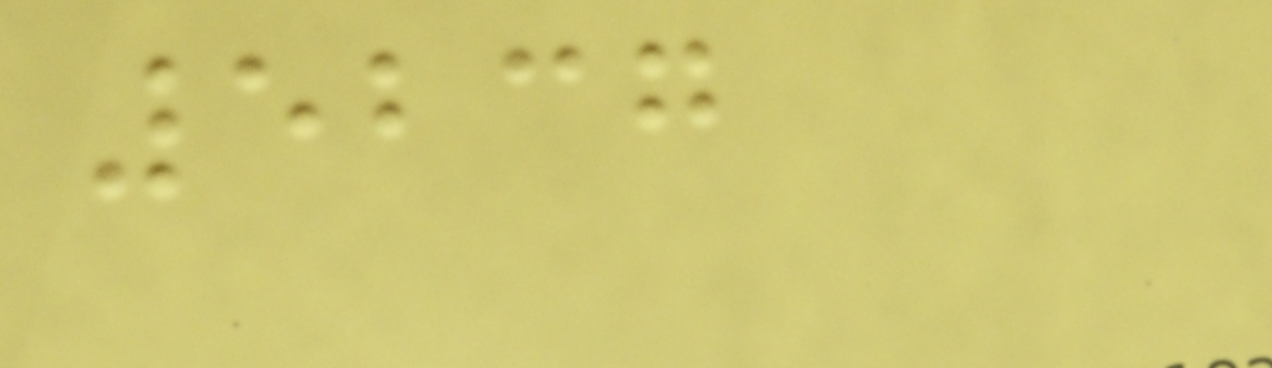5237
